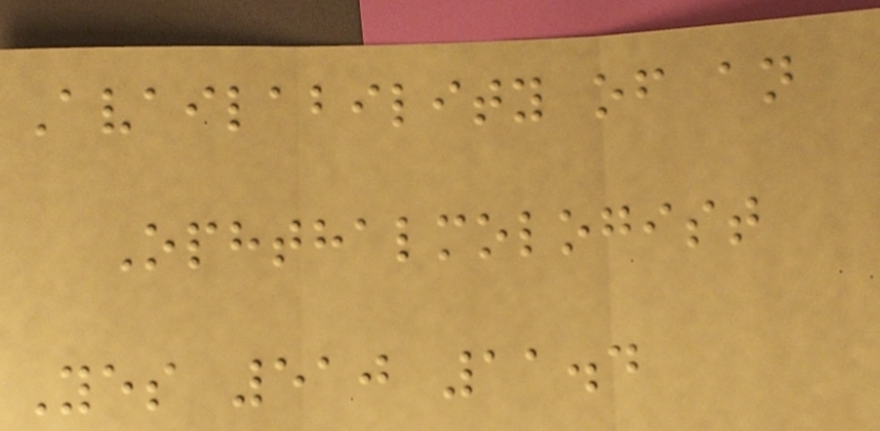Availability of an
Ophthalmologist
Yes 510 11.4
